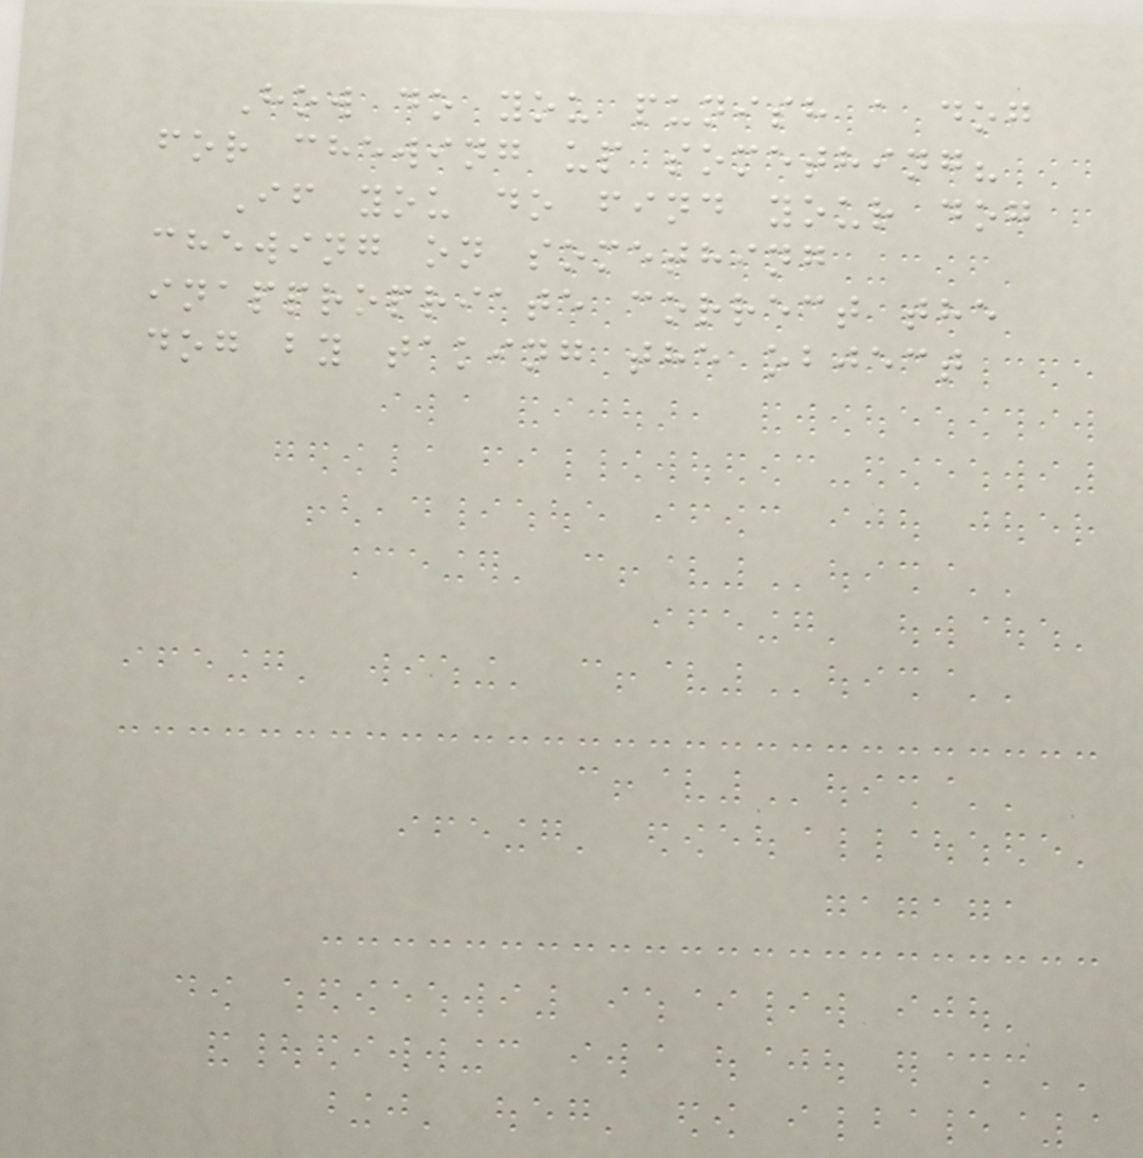How do you punish a dog
for chewing up something?
If you do find your dog
chewing on something
inappropriate correct the
dog by taking the object
